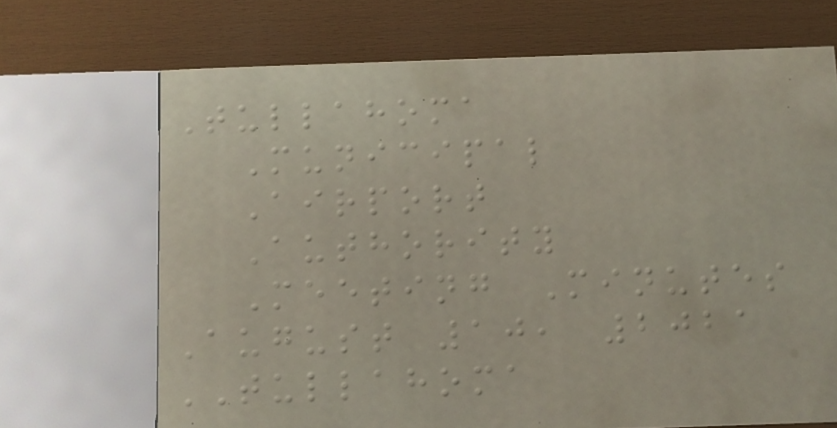Tullahoma
Municipal
Airport
Authority
Meeting Minutes
August 10, 2021
TULLAHOMA
